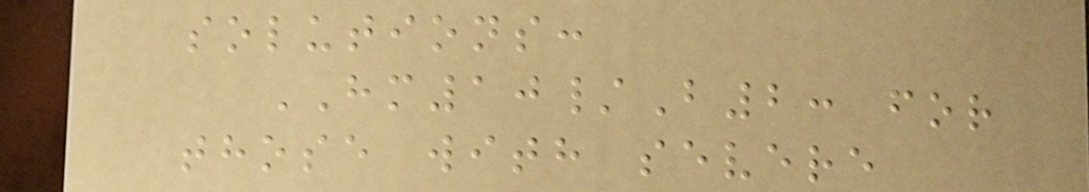solutions:
HM10/B2: for
those with severe
